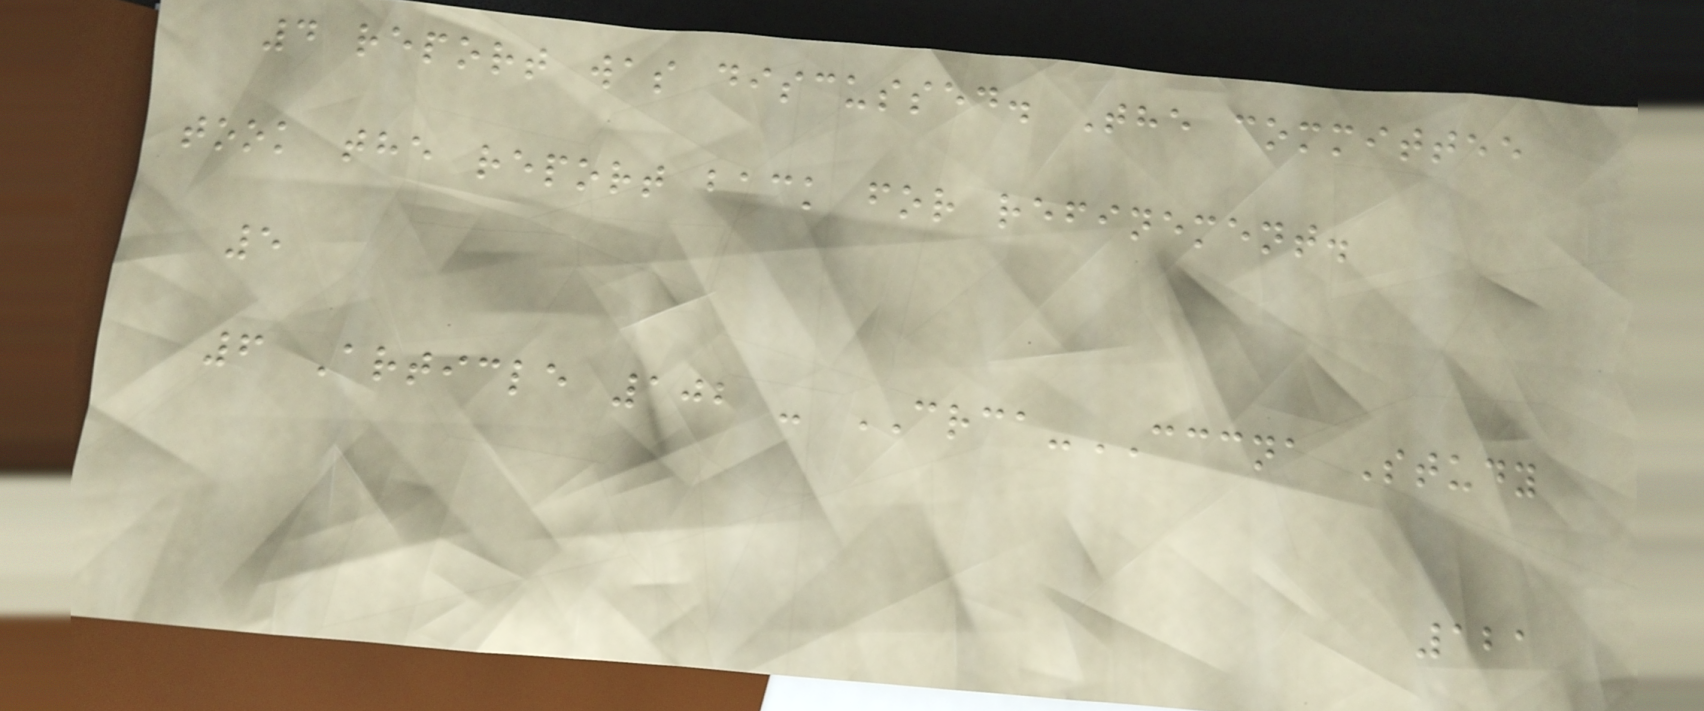4 report was discussed. The committee
took the report back for refinement.
5
6 Article 102 - CRCA-CCCNA Study
121
